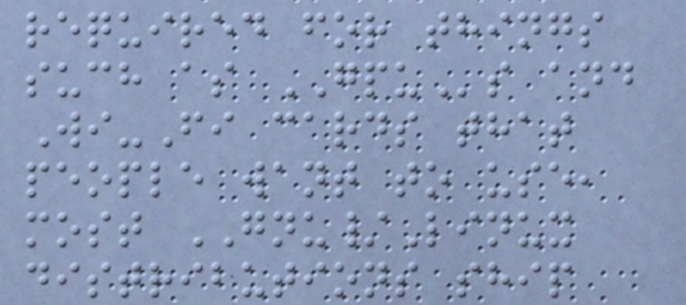required for things
such as GPUs and
Wi-Fi cards that
people want to use,
most GNU/Linux
distributions ship
